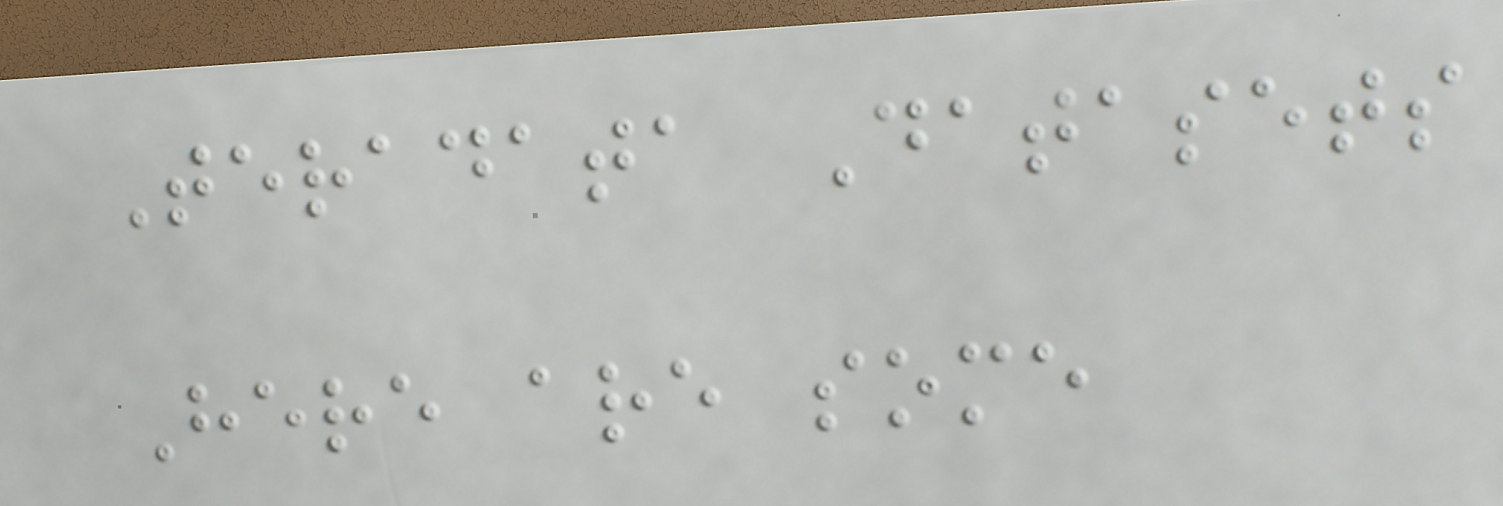Teradata Datasets
Here are some
